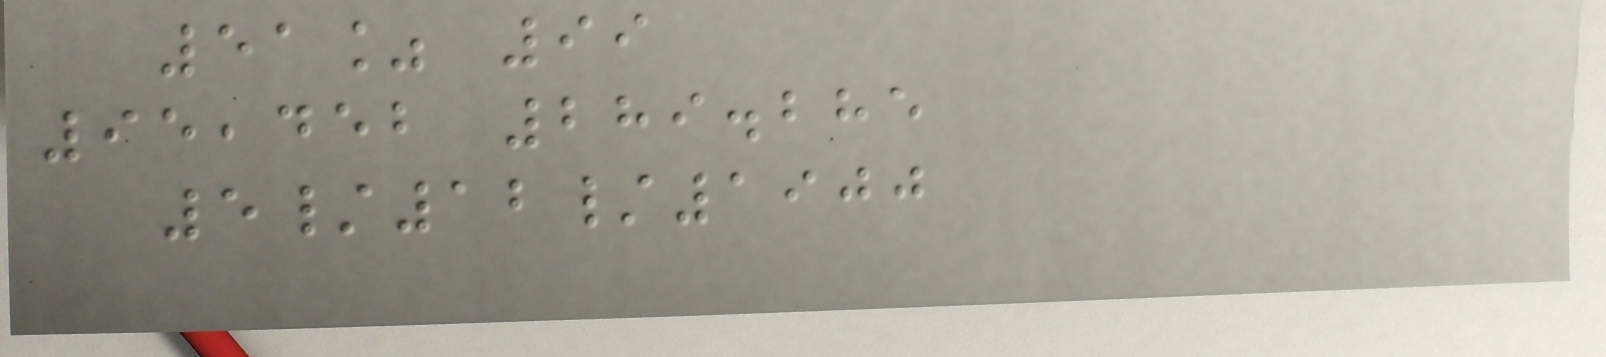51% 99
95,452 289.285
5/12/1900
